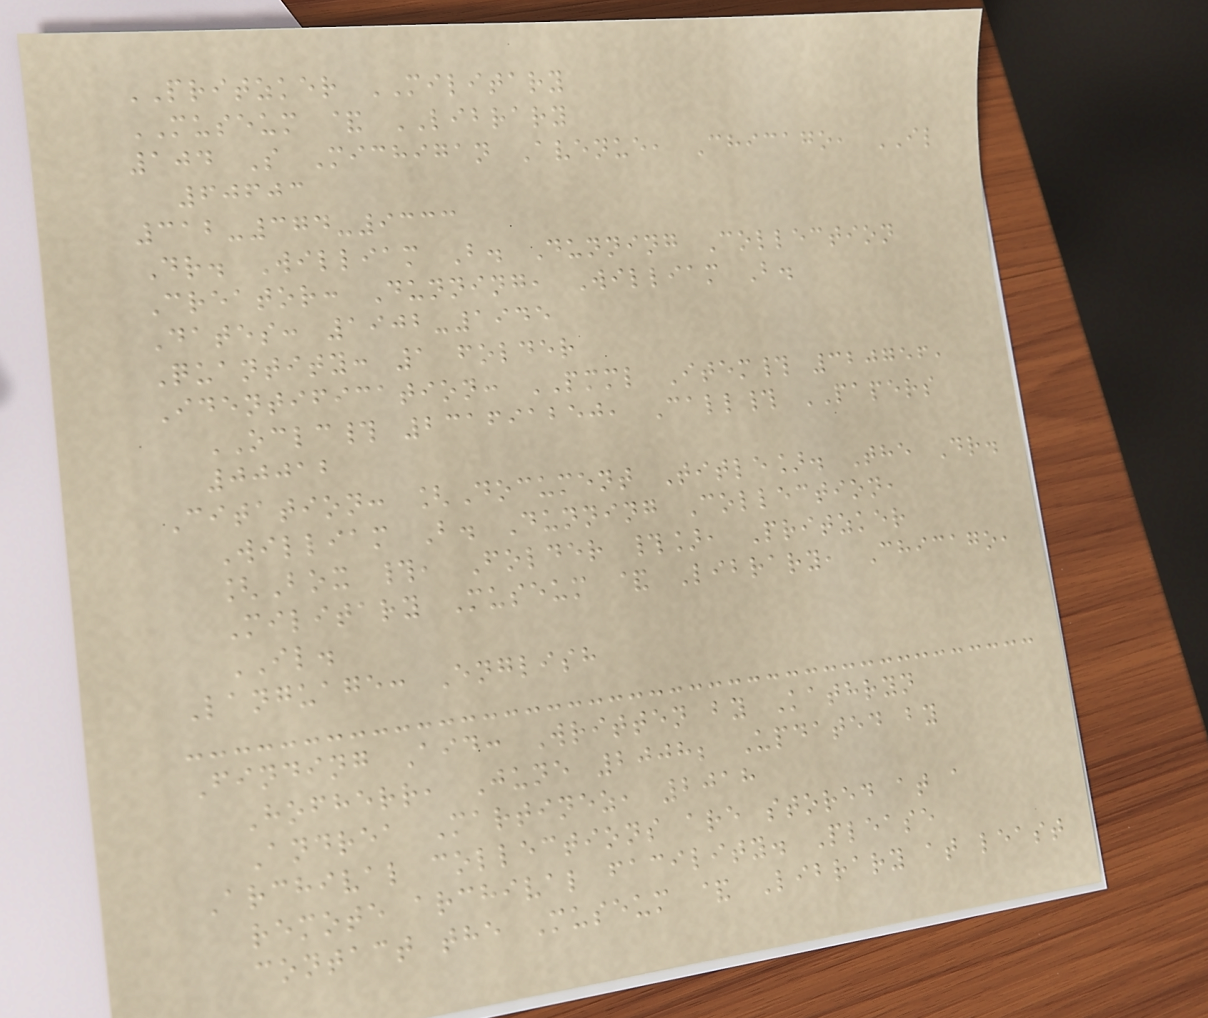PRITZKER MILITARY
MUSEUM & LIBRARY
104 S Michigan Avenue, Chicago, IL
60603
312-374-9333
Dr. William B. Dunning Collection
Creator: Dunning, William B.
Dates: 1902-1945
Quantity: 1 folder
Identification: PMML Item# 320756,
OCLC# 231691250, Call# PAPERS
00012
Citation: [Document Title]. The Dr.
William B. Dunning Collection,
[Box #, Folder #], Pritzker
Military Museum & Library, Chicago,
IL.
Language: English
Finding Aid: Written by Kathryn
Hofherr, June 2008; Updated by
Andrea Martinez, 2018
Archival collections are stored at a
remote archival facility. Please
contact the Museum & Library at least
